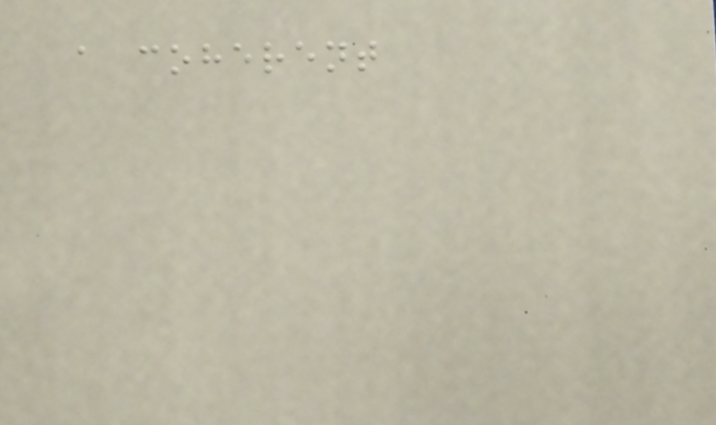a coherent
